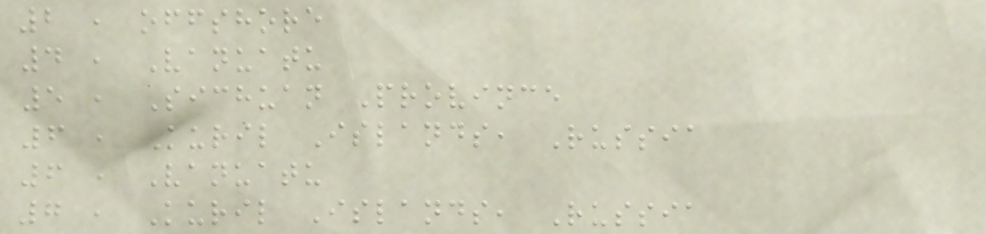2 , offshore
4 , Vanuatu
5 , Sichuan Province
6 , Kuril Islands, Russia
6 , Vanuatu
7 , Kuril Islands, Russia
